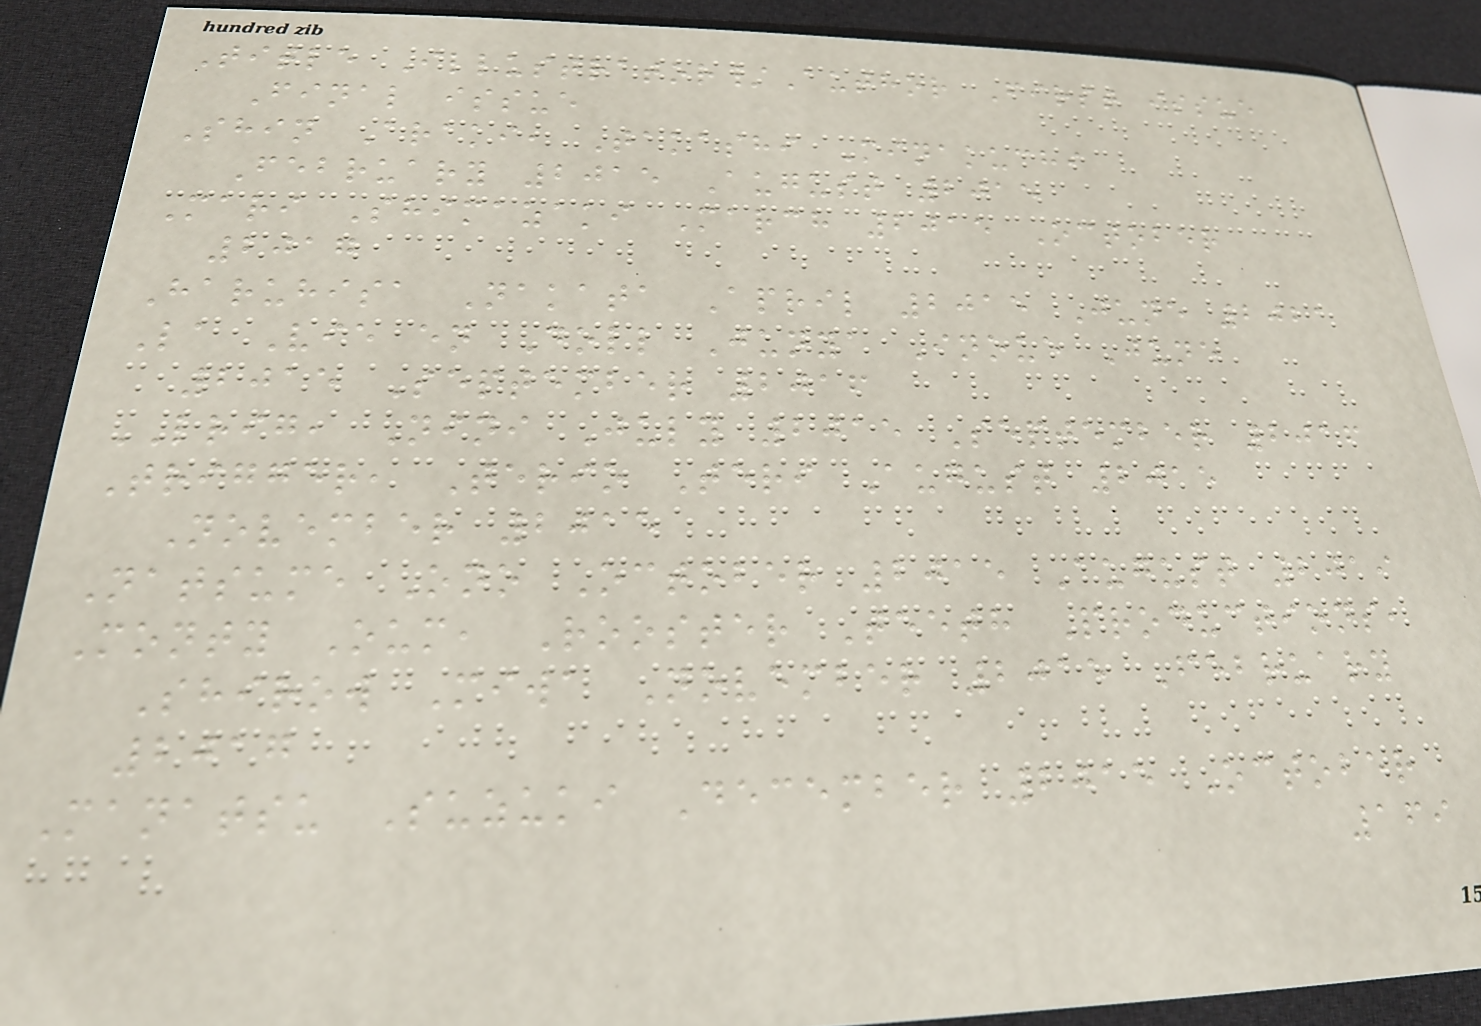Title Illustrator/Author First issue
Final issue
Shin Araki, Takashi Minakuchi
February 2015 August 2015
Mari Shimazaki March 2015 October
2017
Haruhisa Nakata April 2015 June 2021
La Vie en Doll Junya Inoue June
2015 September 2016
LRIG, Nini July 2015 September 2016
Trigger, Terio Teri August 2015
November 2015
Natsume Ono October 2015 August 2019
Monty Oum, Rooster Teeth Productions,
Shirow Miwa November 2015 February
2017
Manatsu Suzuki December 2015 October
169
